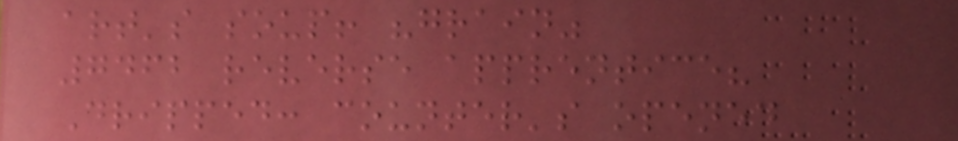art's soup! "grain"
7462 reverse apprentice?
Dripped: counter's opened
